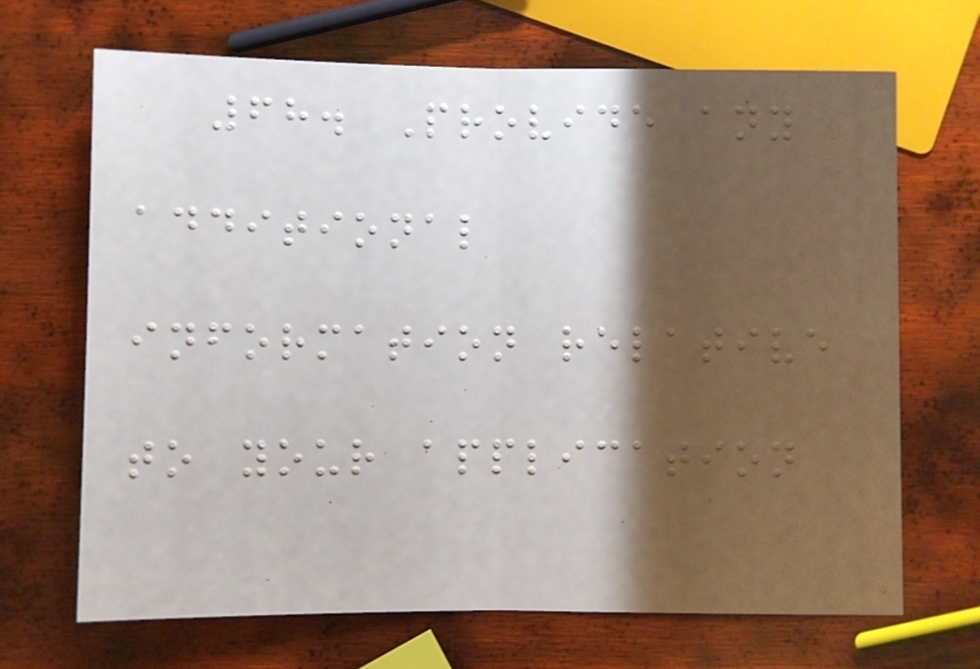68. Provide any
additional
information relative
to your application
